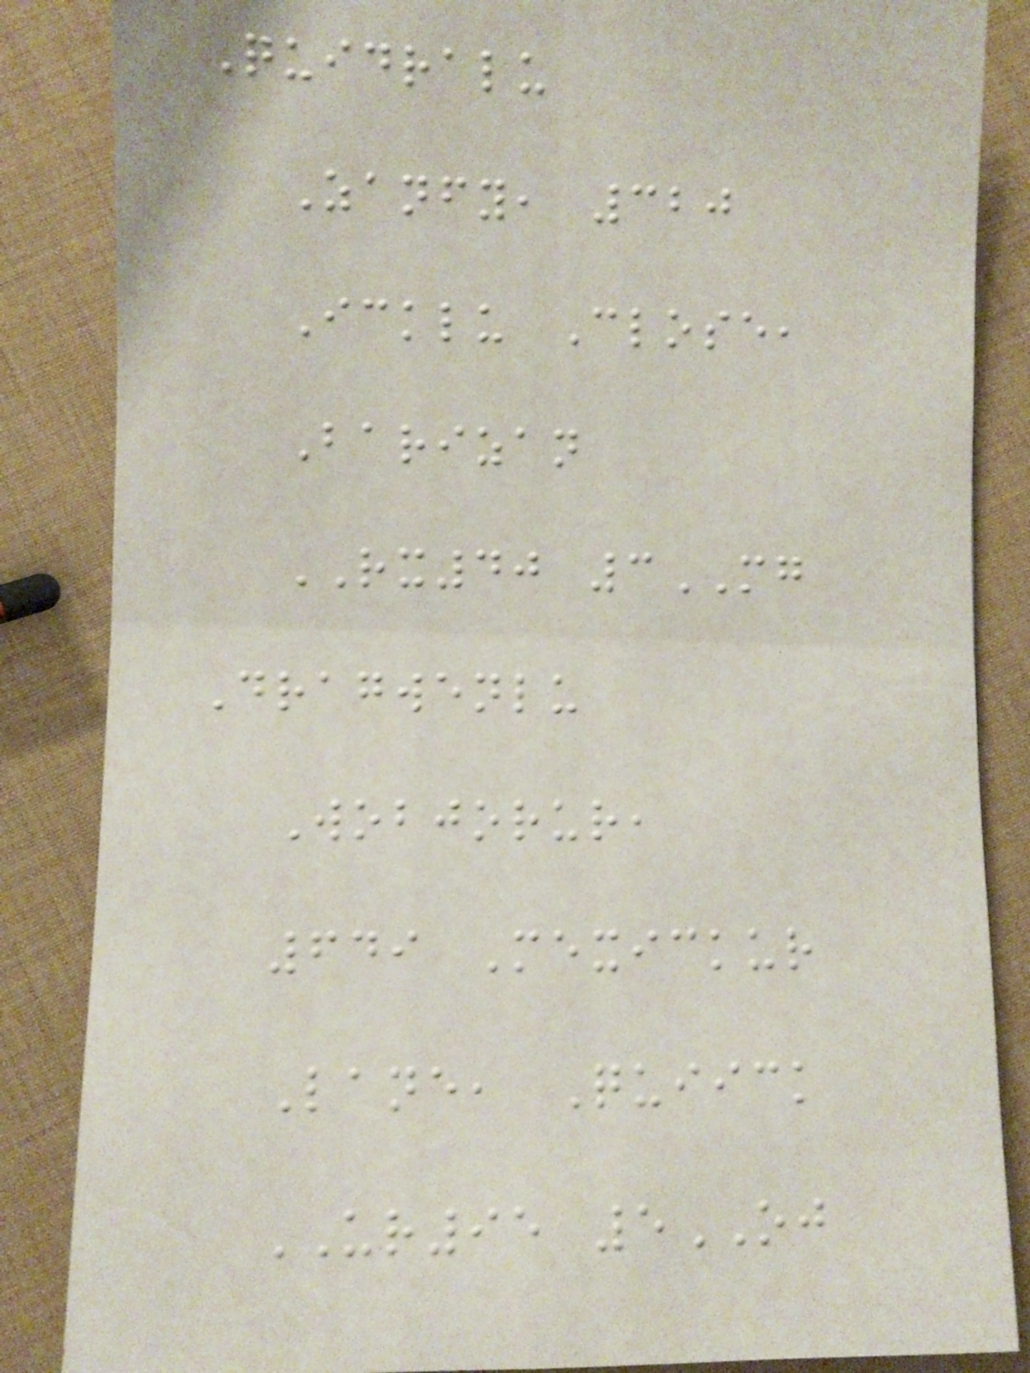Quidralu
Zanfy, 320
Icklu Close,
Barizan
RX40 3MG
Dragwenlu
Wobjorur,
649 Mexickur
Lane, Quiick
UR95 5OJ
